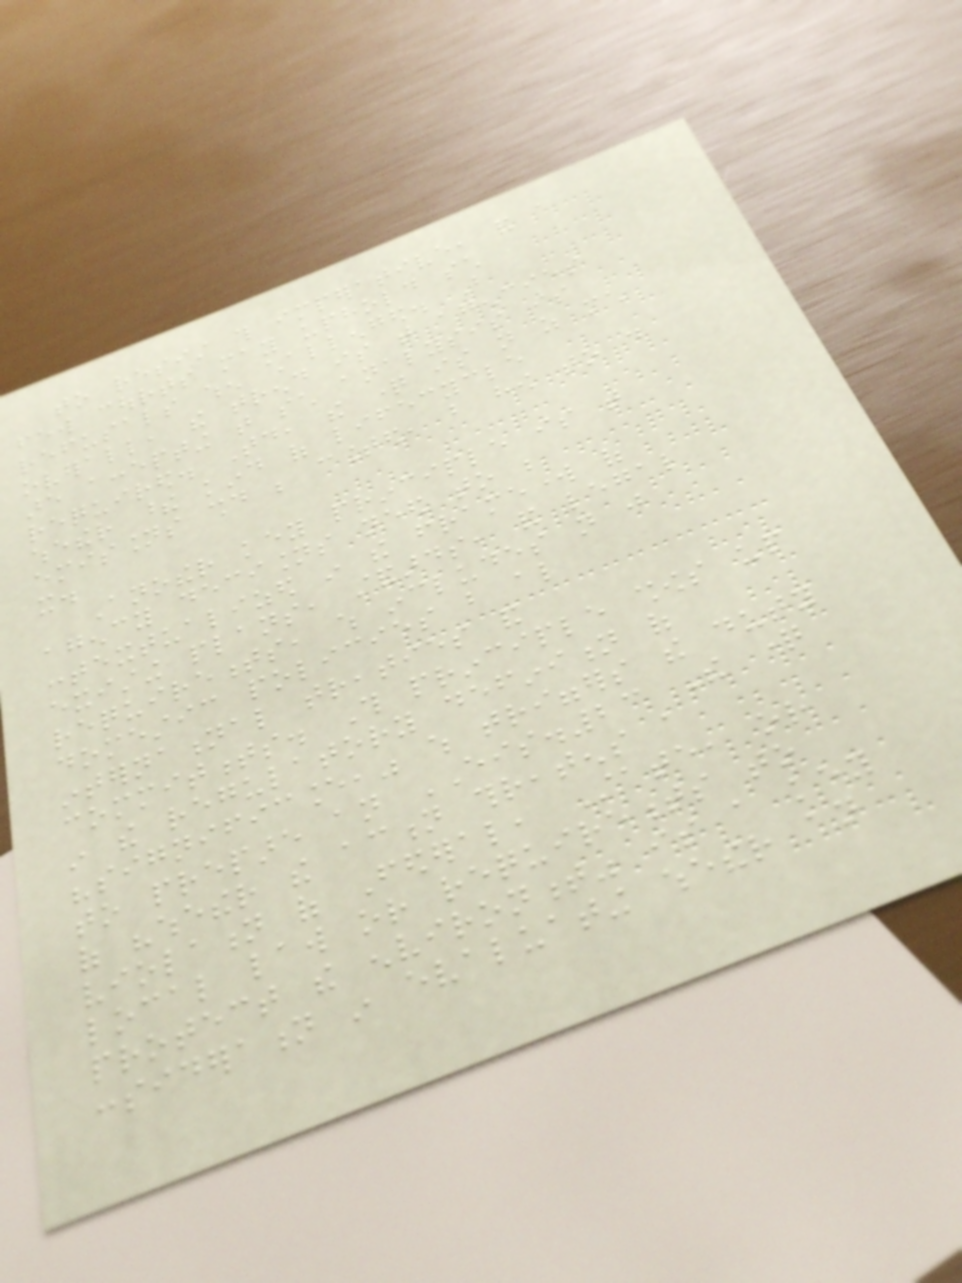to resist this imperative, and a
few courts may uphold such
refusals when challenged. But
overall, the trend is that agencies
are accepting that such analysis is
required. Today, the question is not as much
whether these kind of lifecycle
emissions should be counted, but how to do
it.
Another key principle is that
agency decisions need to be
contextualized in the framework of
existing plans, standards, and legal
requirements, which includes not just
domestic policies but also
international treaties and
commitments. This principle shows up
in the regulatory definition of
"significance," which triggers the duty
to prepare an EIS.23 The question
of "whether the action threatens a
violation of Federal, State, or
local law or requirements to
protect the environment" is a key
consideration in evaluating whether an
